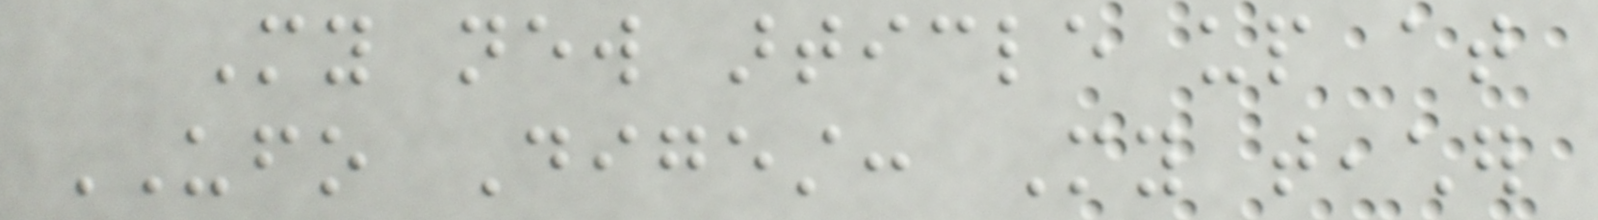My new article up at
UFO Digest: My teacher
